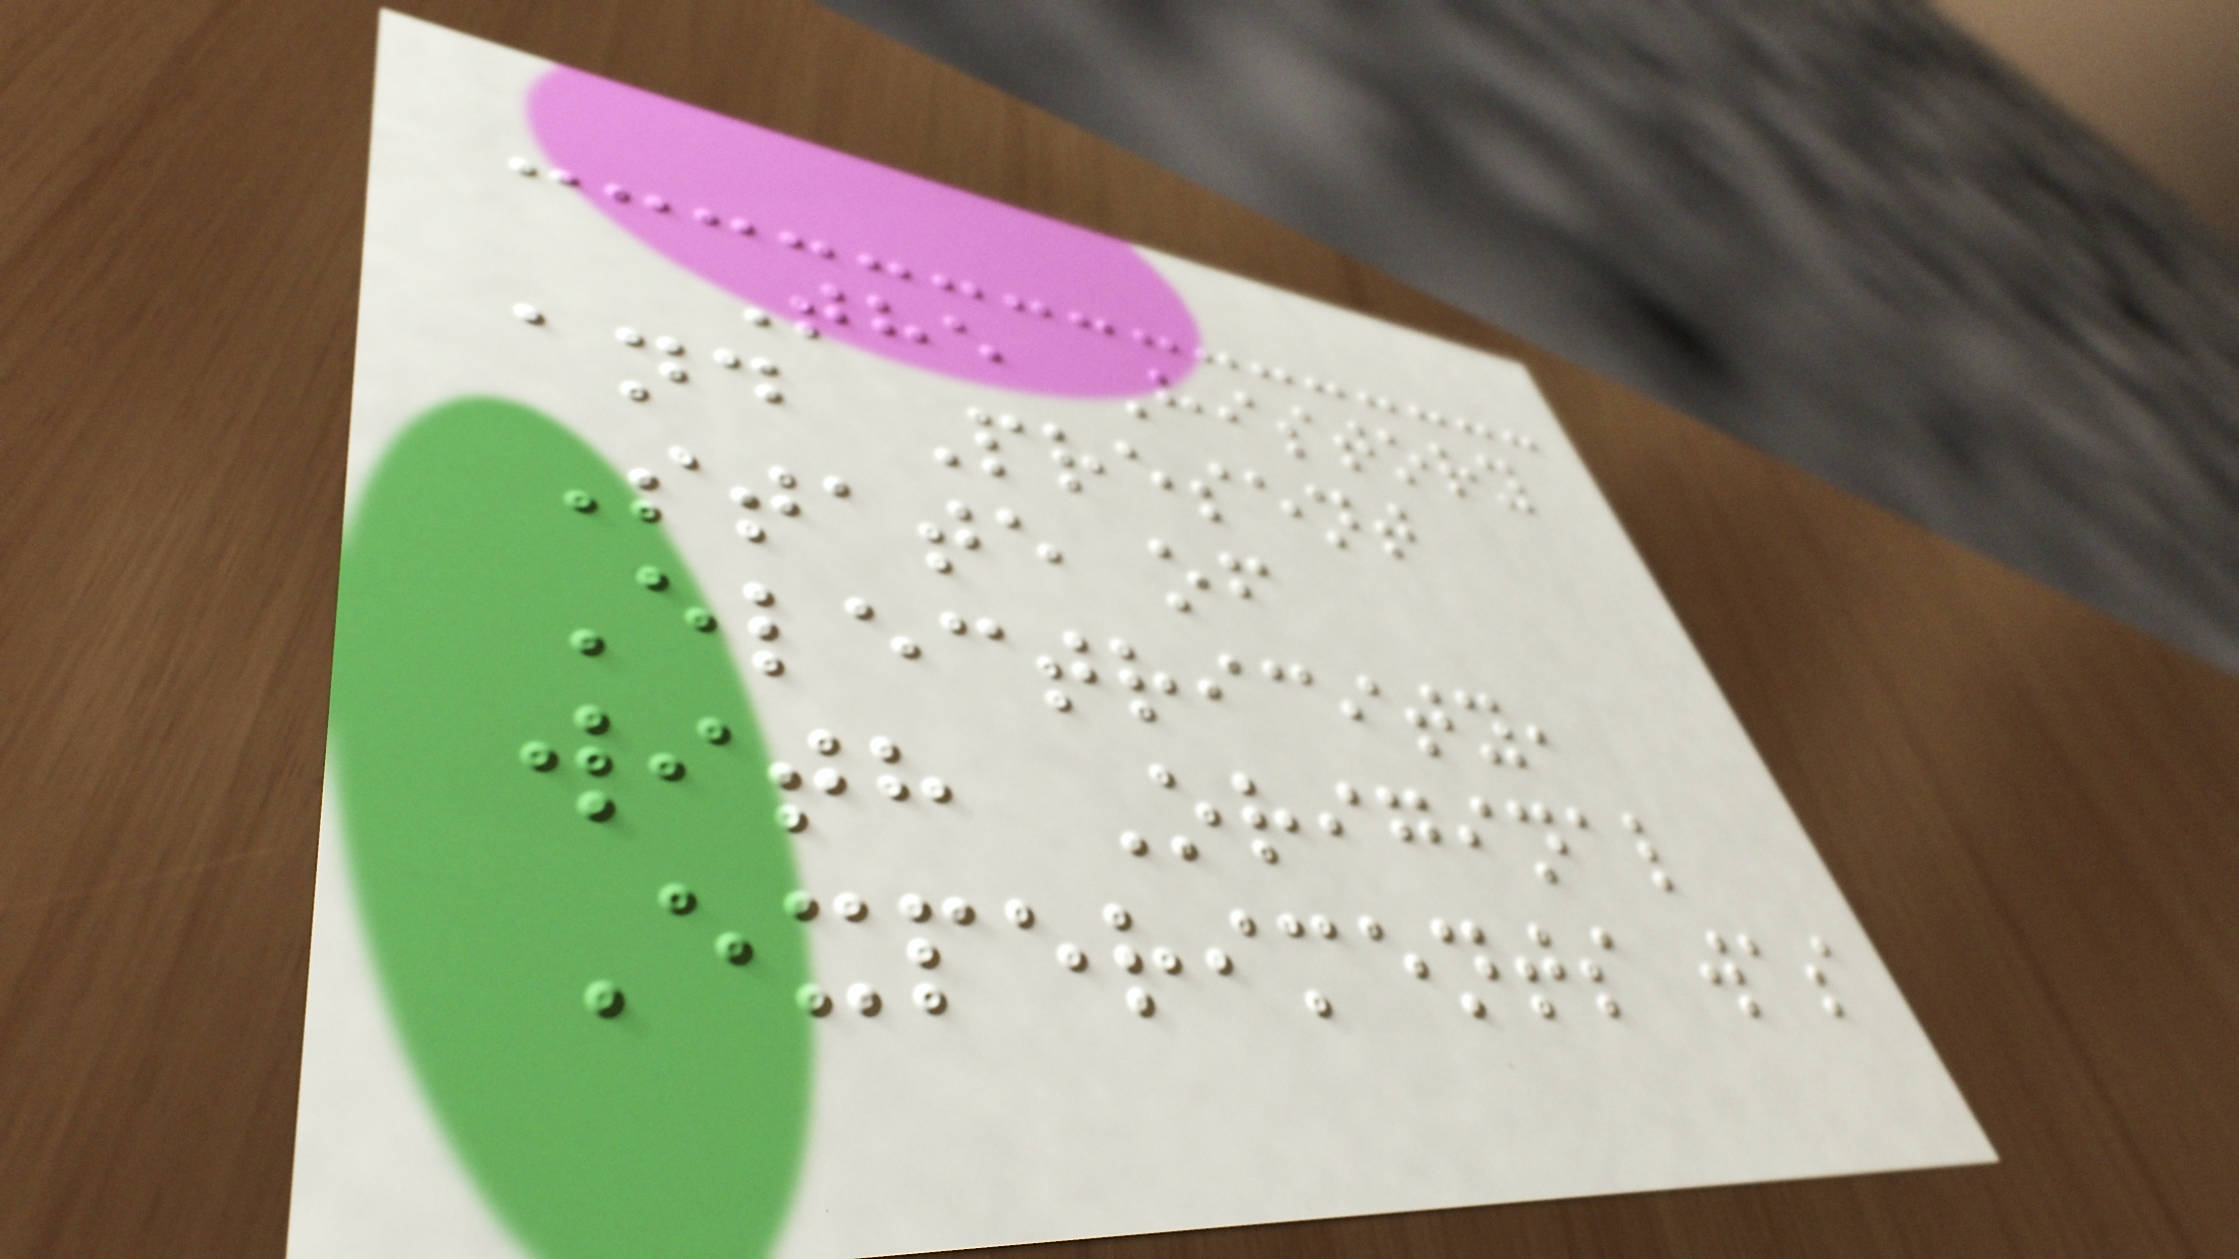The History
and Present
State of
Electricity,
with Original
Experiments was
